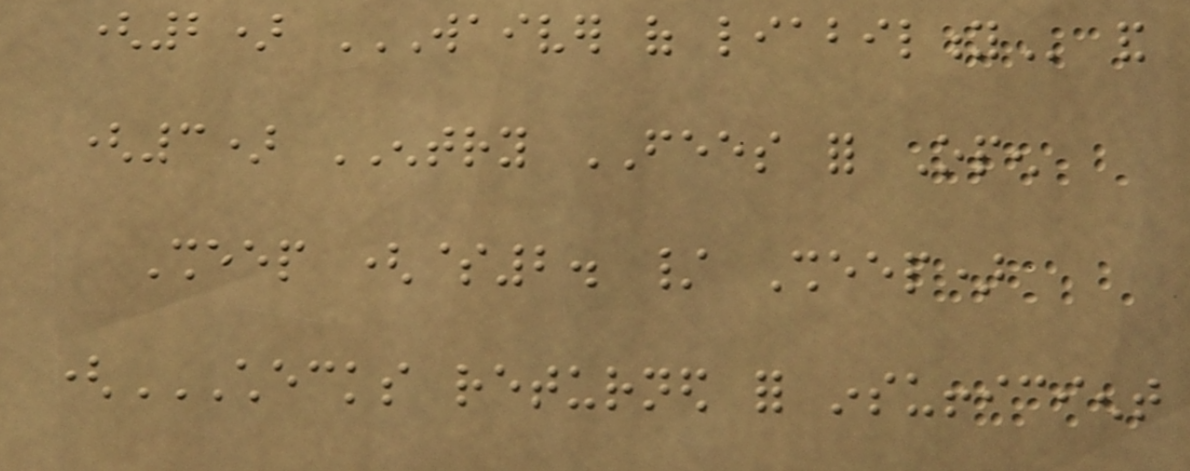(2) WAIVER OF LIABILITY and
(3) ENTRY FEES for Open
Sheep ($2. / Sheep)
(CHECKS RETURNED FOR INSUFFICIENT
